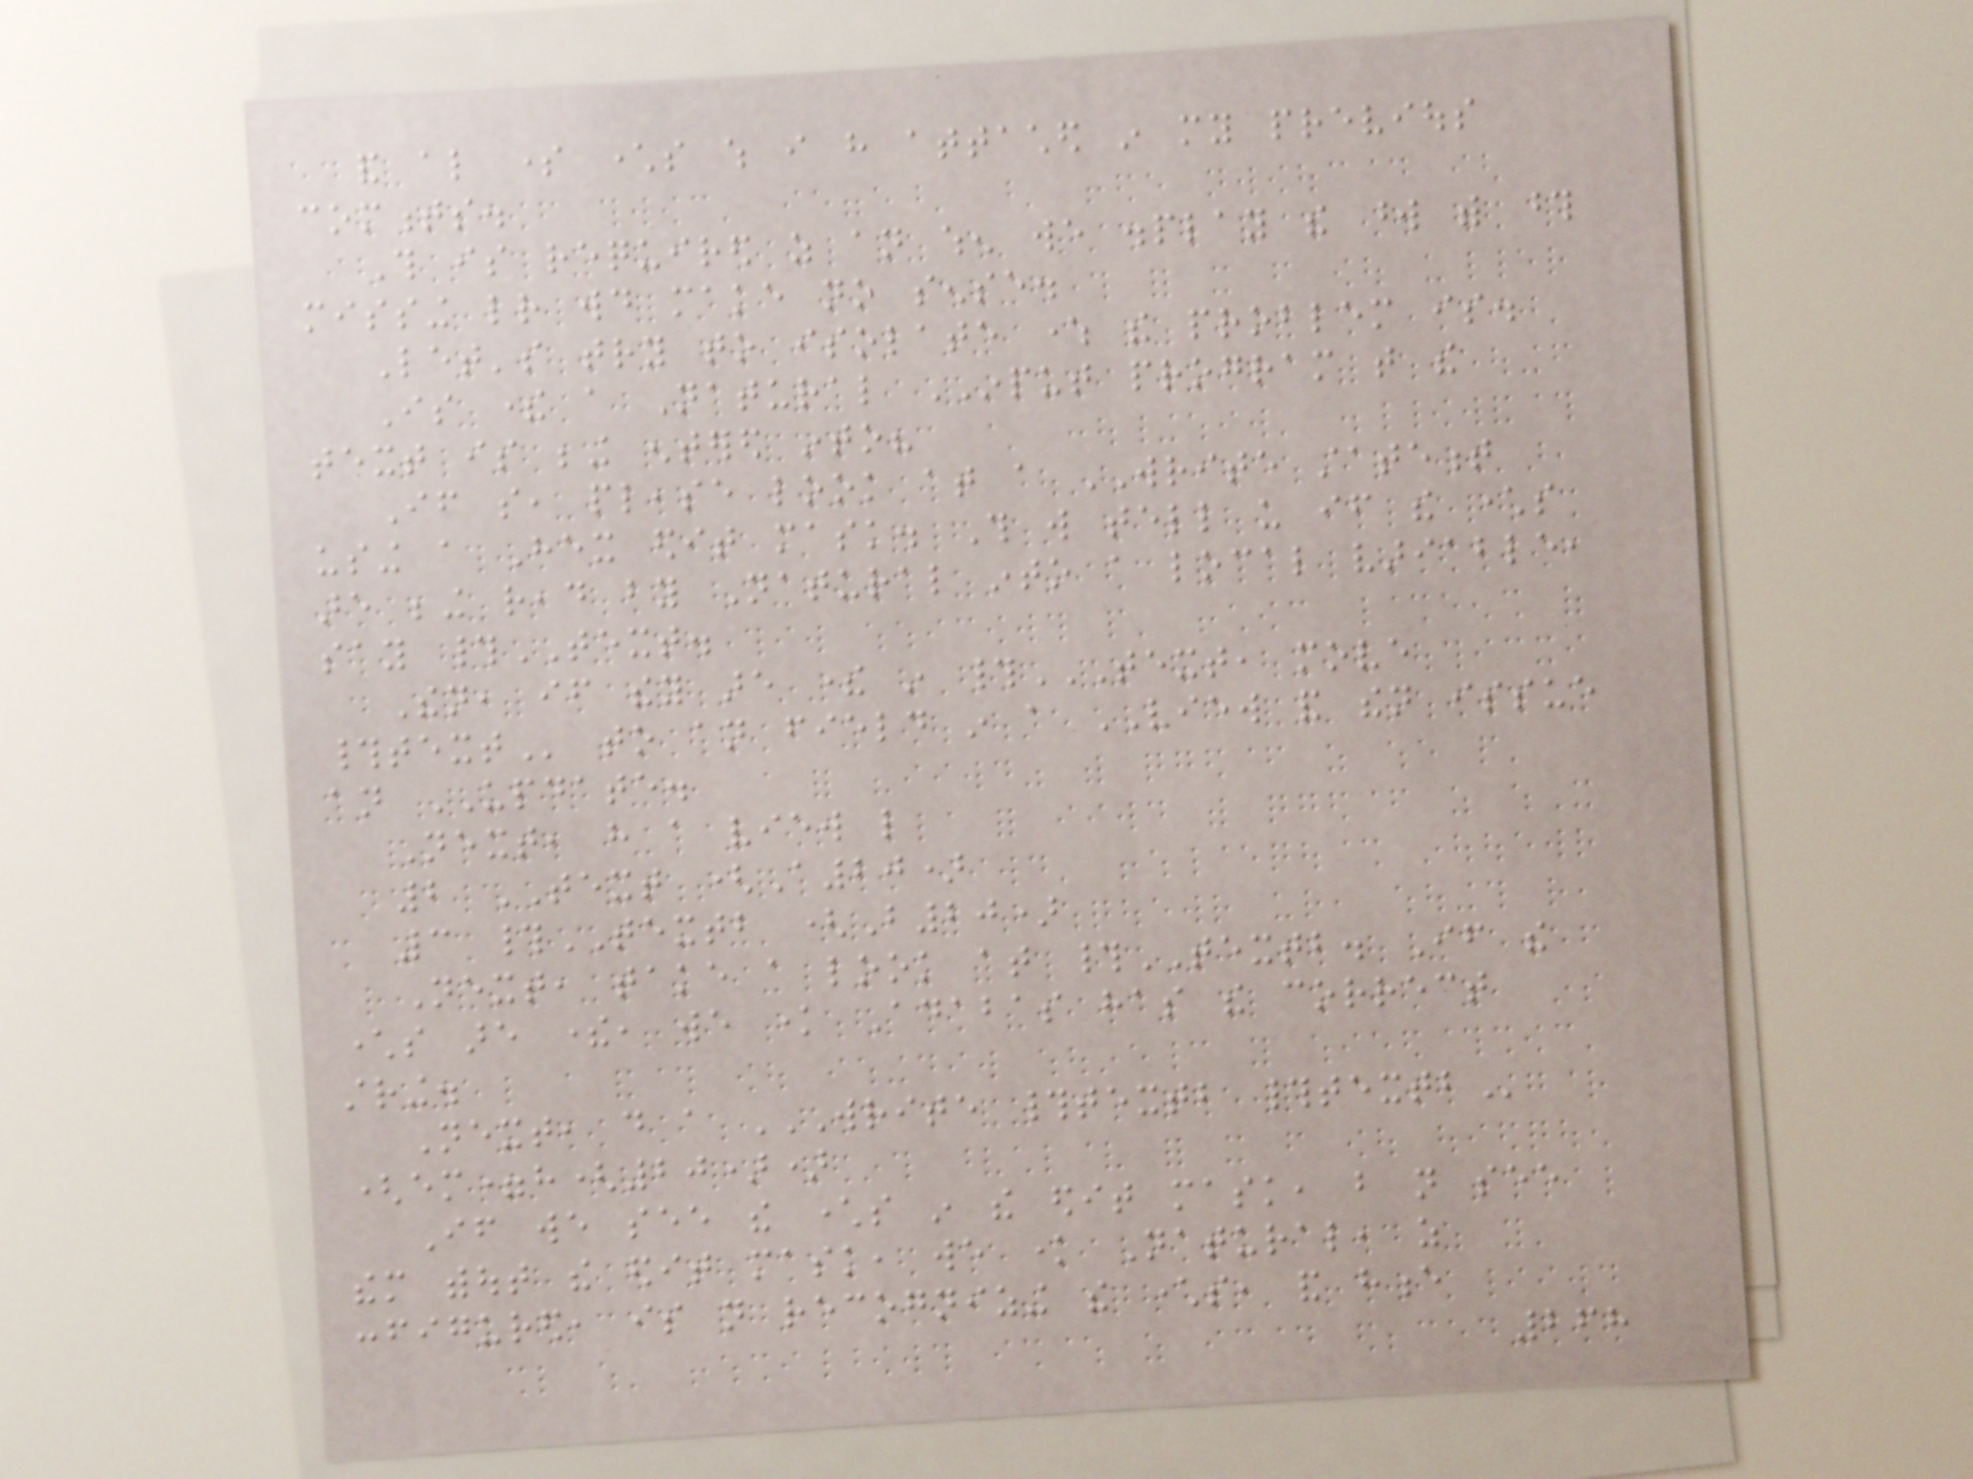and also some characters which i have attached in my previous
comments.
This is required as an when we display the word with those
missing letter would make no sense.
Let's try to isolate where the problem is.
Is there a Natural INPUT program that the
text is being entered into?
If so, please look at a WRITE statement
using a Hex edit mask. This will tell us if the characters
are being read by Natural into a local variable,
say #TEXT.
Then, if they are there in #TEXT, MOVE
#TEXT to an field in a VIEW and then issue
an UPDATE.
Next, have a view like
2 TEXT (A20)
3 #TEXTB (B20)
Next, take a look at #TEXTB. If the
characters are there, we know Adabas has the correct
string.
Next, do a WRITE #TEXTB #TEXTB
(em=h(20))
If we see the characters in the edit mask, but not see
them without the edit mask, we know Natural, as
configured, is not recognizing the characters, and hence
268
